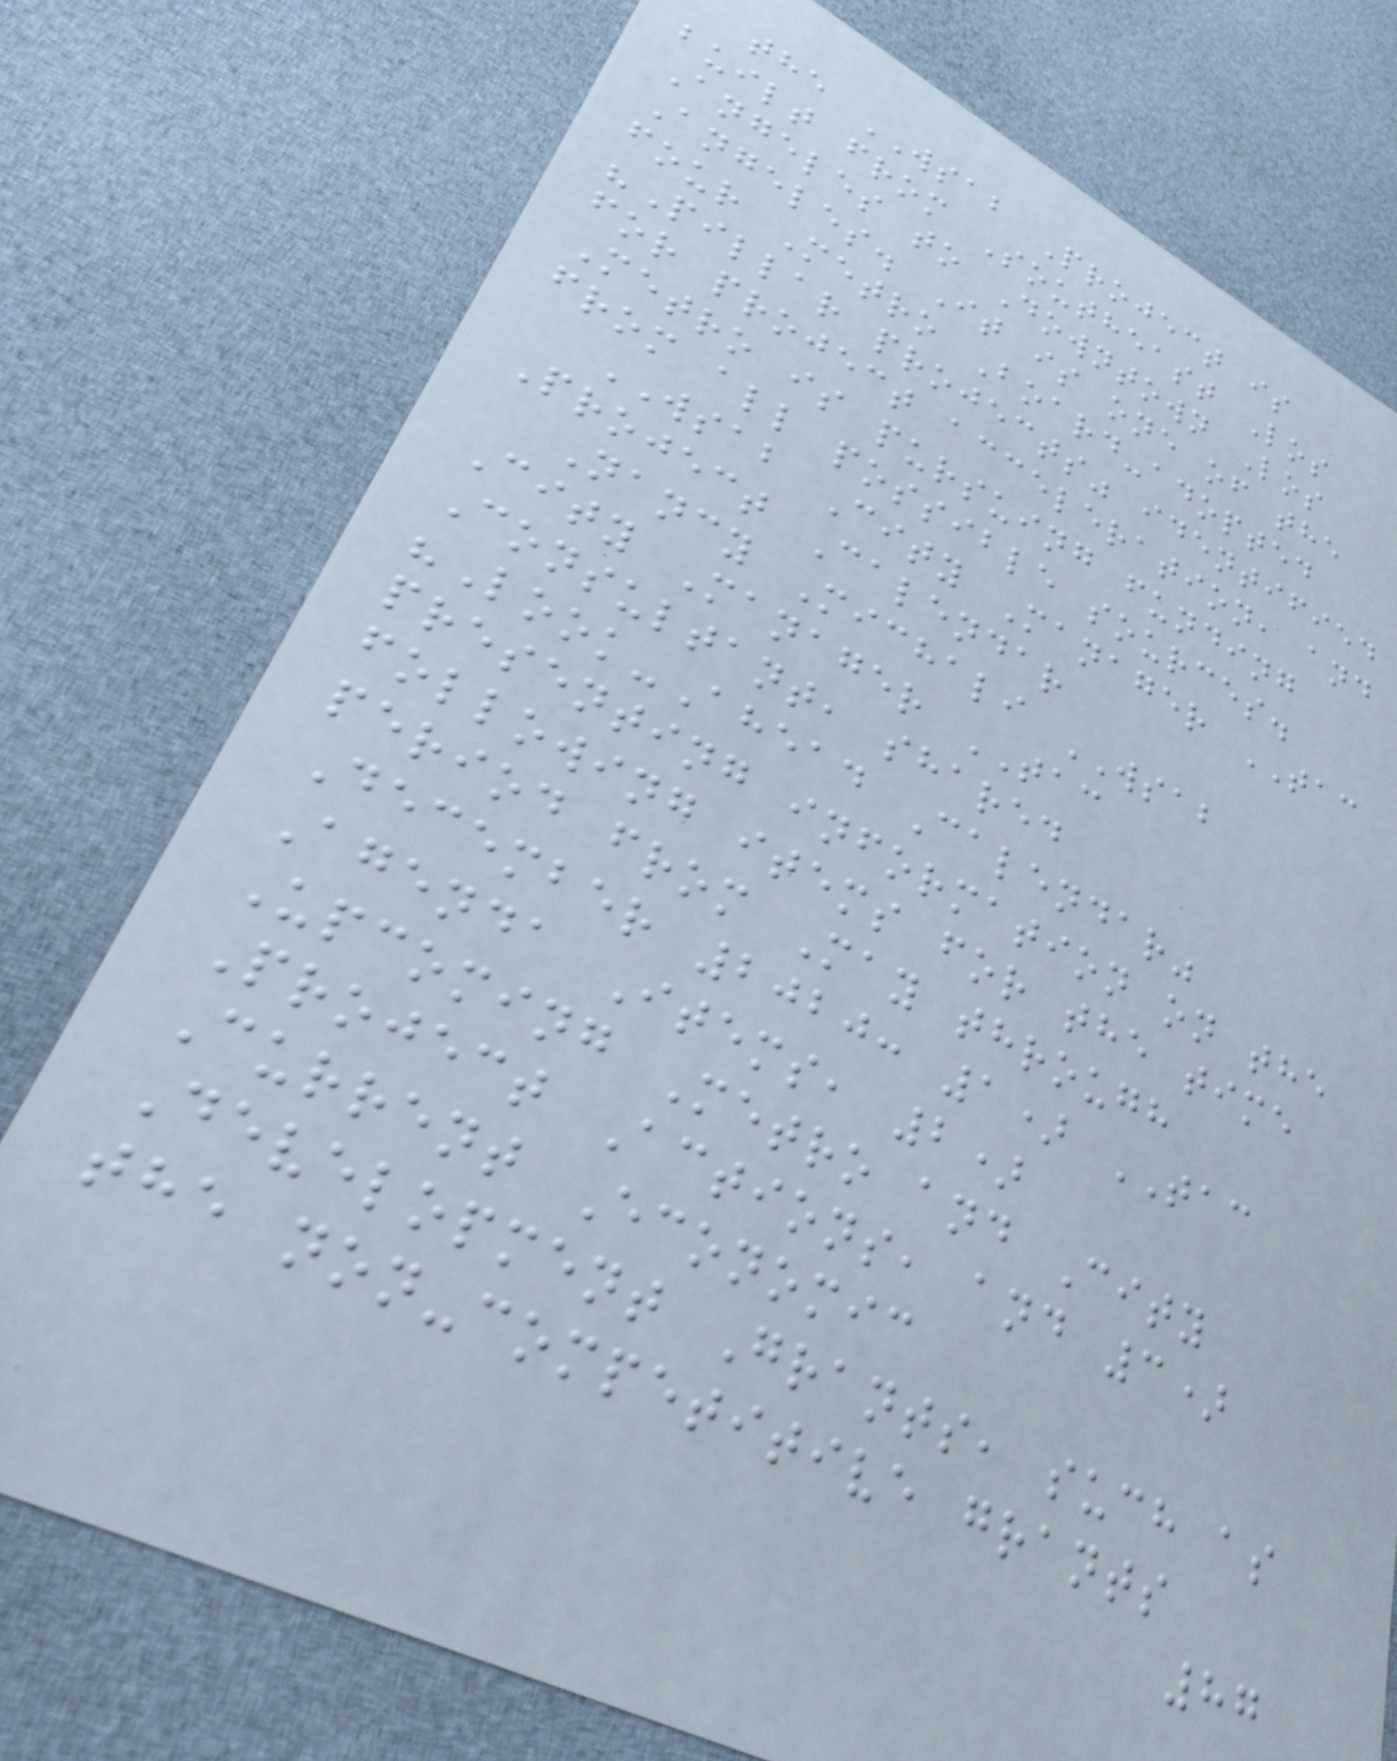the WSAB Project is
built from Southeast Los
Angeles to Downtown Los
Angeles. It is one of the
four Metro Board-adopted
"Pillar projects" identified
for project acceleration, and
Metro is pursuing funding
from all possible sources.
WSAB City Manager TAC
Project Calendar
Nancy Michali WSAB
City Manager TAC
Consultant, shared
"Look-Ahead Calendar"
presenting information on the
following items for the time
period from May through
December 2020: 1) TAC
Agenda Items, 2)
Upcoming Metro and City
Project Actions, and 3)
Current Economic
Development Grants, such as
the non-competitive grants
87
